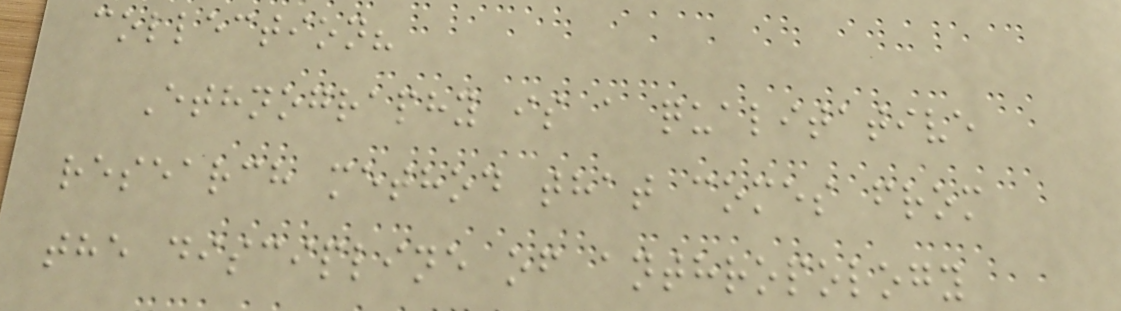collection?
Ethnography is a qualitative
research method that comes from
the discipline of anthropology
